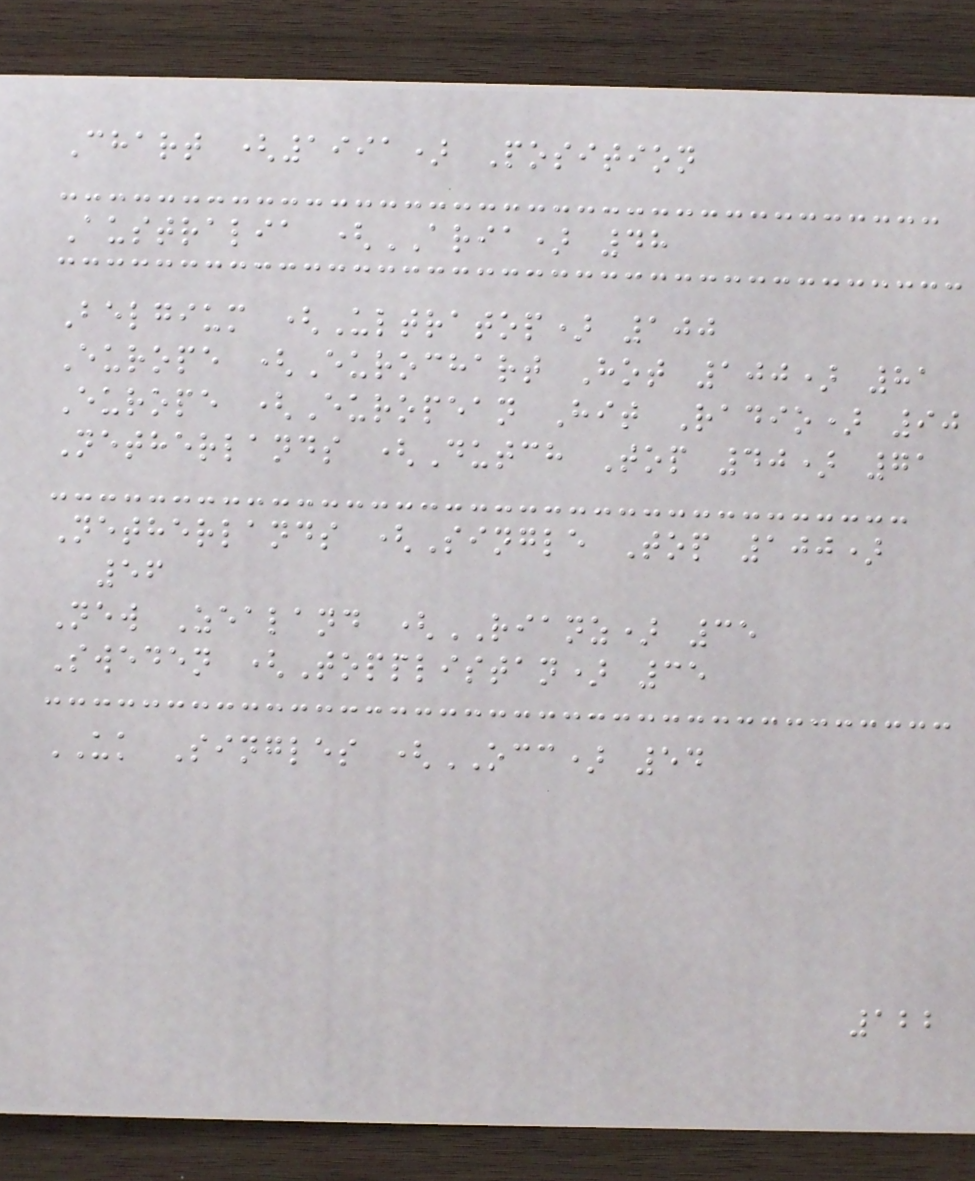Chart (1991) Position
Australia (ARIA) 48
Belgium (Ultratop) 100
Europe (Eurochart Hot 100) 81
Europe (European Hit Radio) 90
Netherlands (Dutch Top 40) 71
Netherlands (Single Top 100)
56
New Zealand (RIANZ) 35
Sweden (Topplistan) 35
UK Singles (OCC) 54
122
